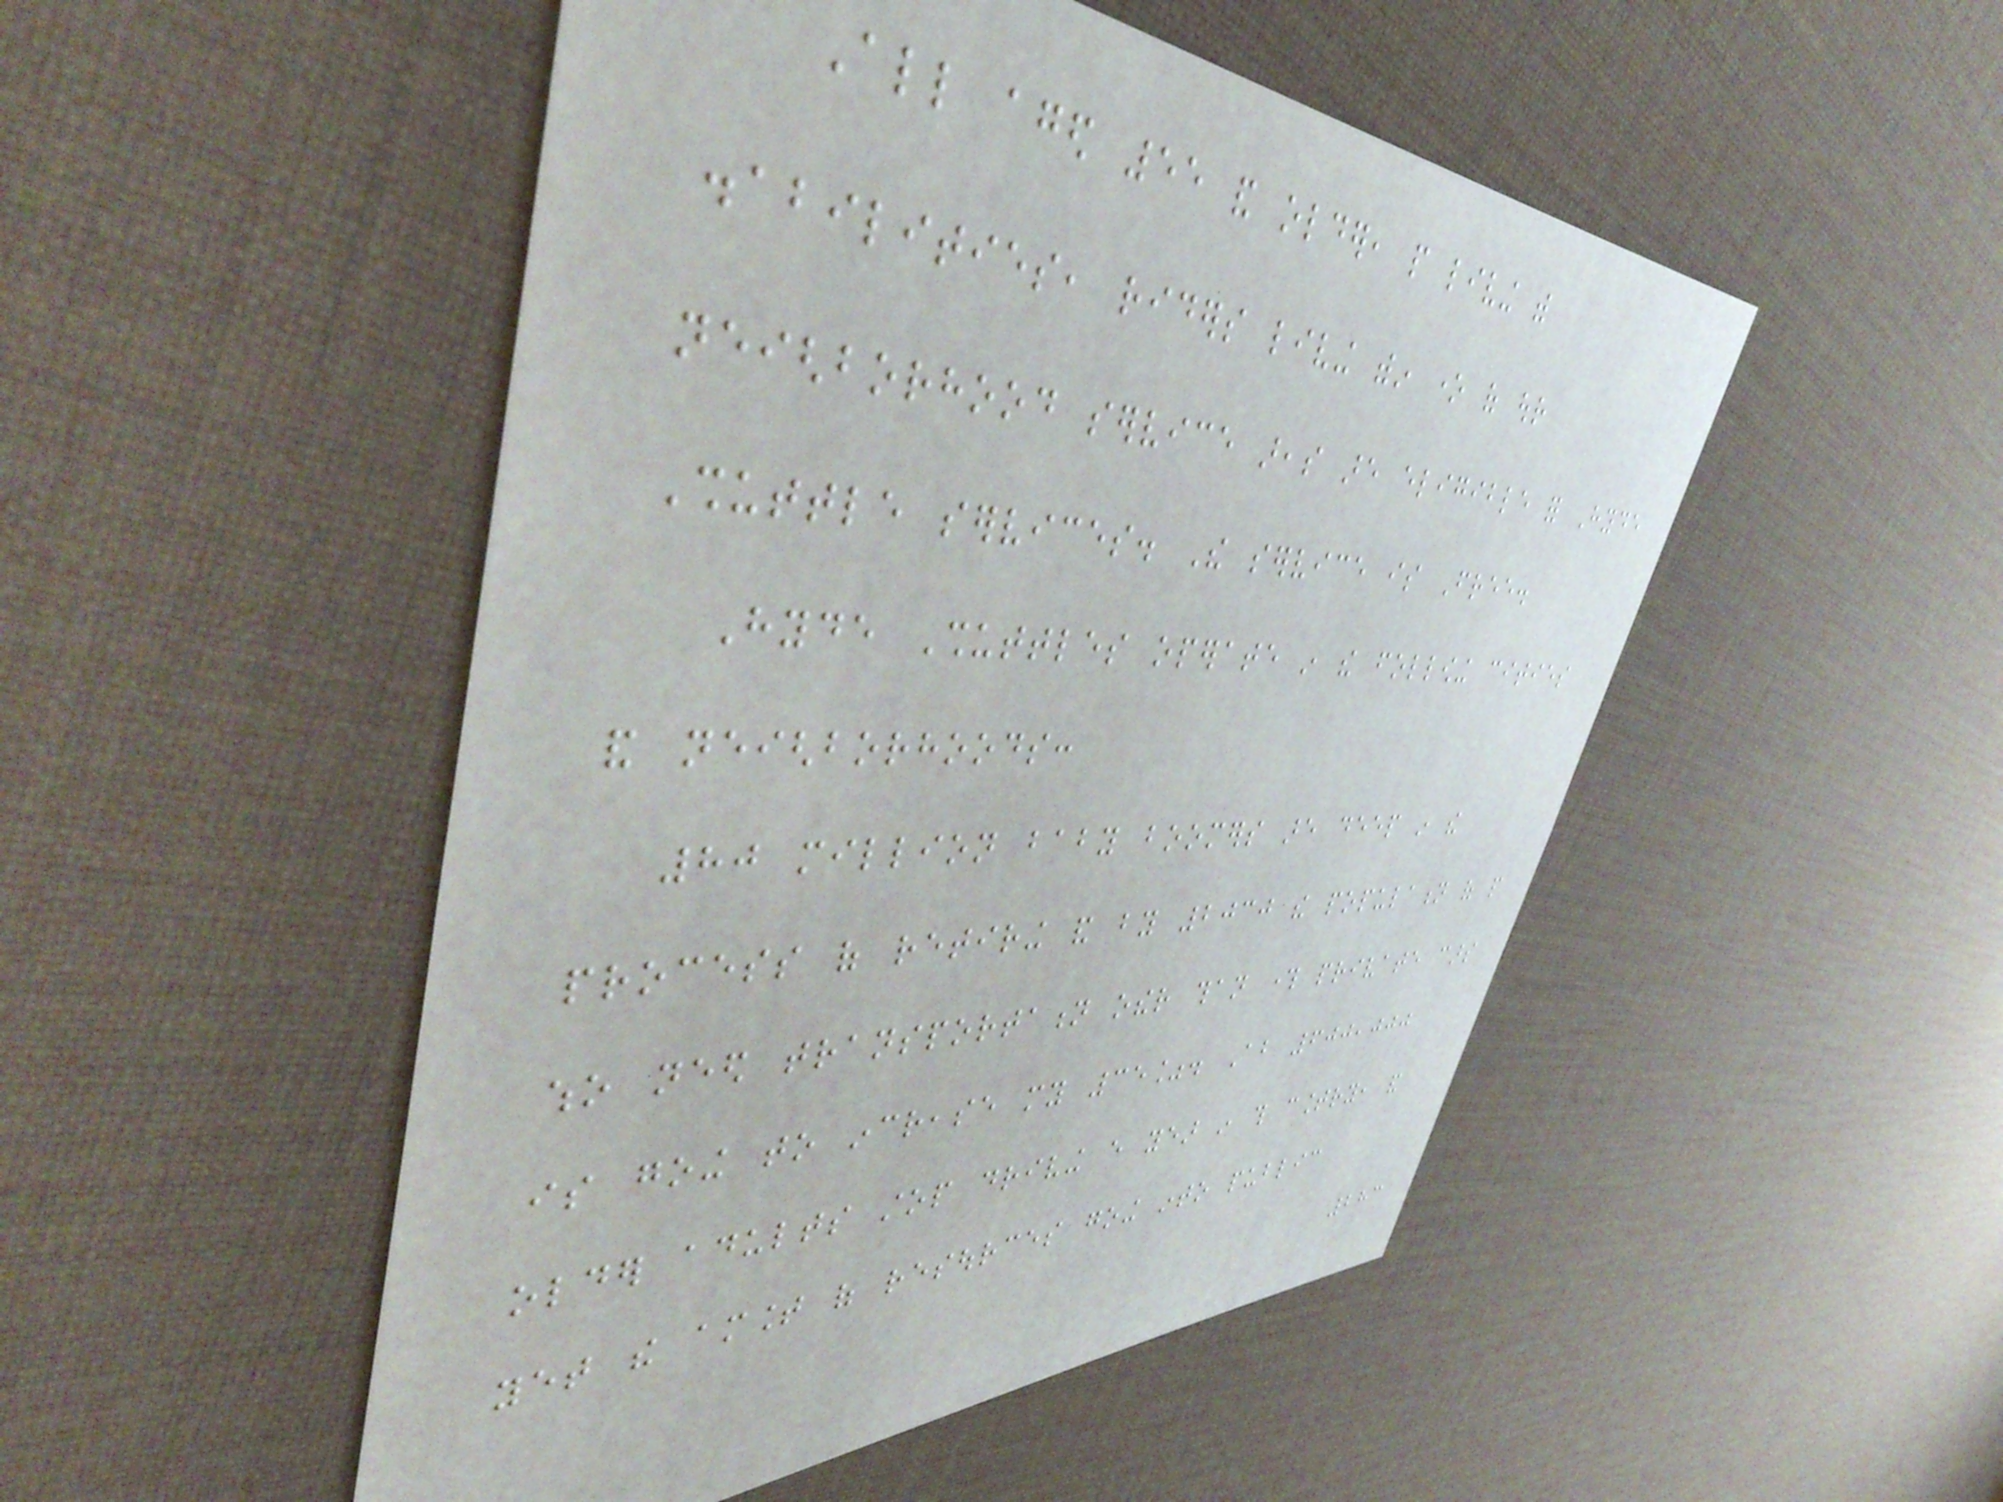All aged 55 and older, people living with
disabilities, riders living within one of our
neighborhood service areas are eligible for Hyde
Shuttle services. The service is Free.
Hyde Shuttles operate in the following cities
and neighborhoods:
80 million baby boomers are deep in the
process of retiring and by 2030 the population of people
who need transportation other than through private cars
is going to increase my 35%. About 600,000
older adults stop driving every year in this country, and
yet the amount of resources going into public
283
